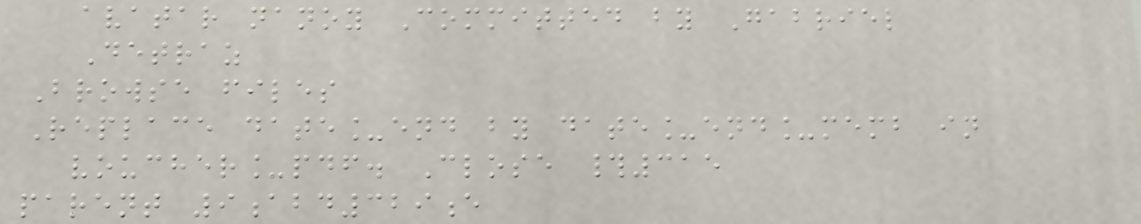avatar nanoy Committed by Gabriel
Detraz
Browse files
Replace date_end by date_end_memb in
voucher_pdf. Close #315
parent 9abd329e
